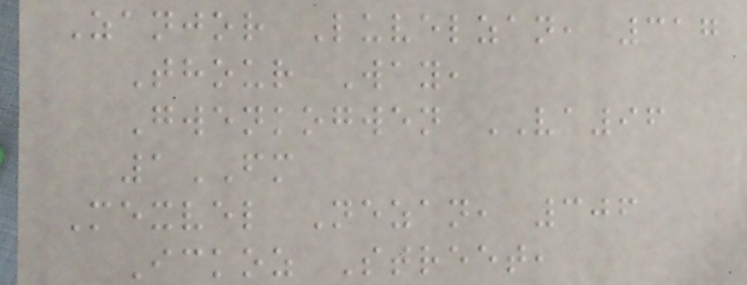Zanjor Luvelzan, 317
Thour Way,
Gwenkogwen VA96
1FM
Mexvel Nezan, 306
Ickoz Street,
